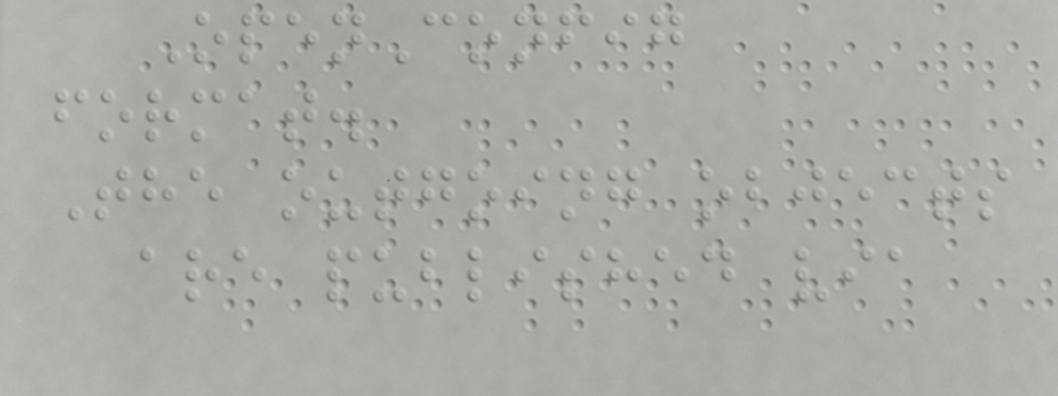OpenConfig
format.
The outgoing objects
are published via
